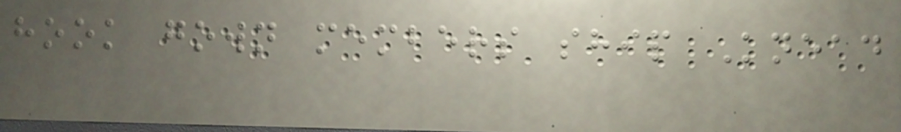hook gown members ship Knead
